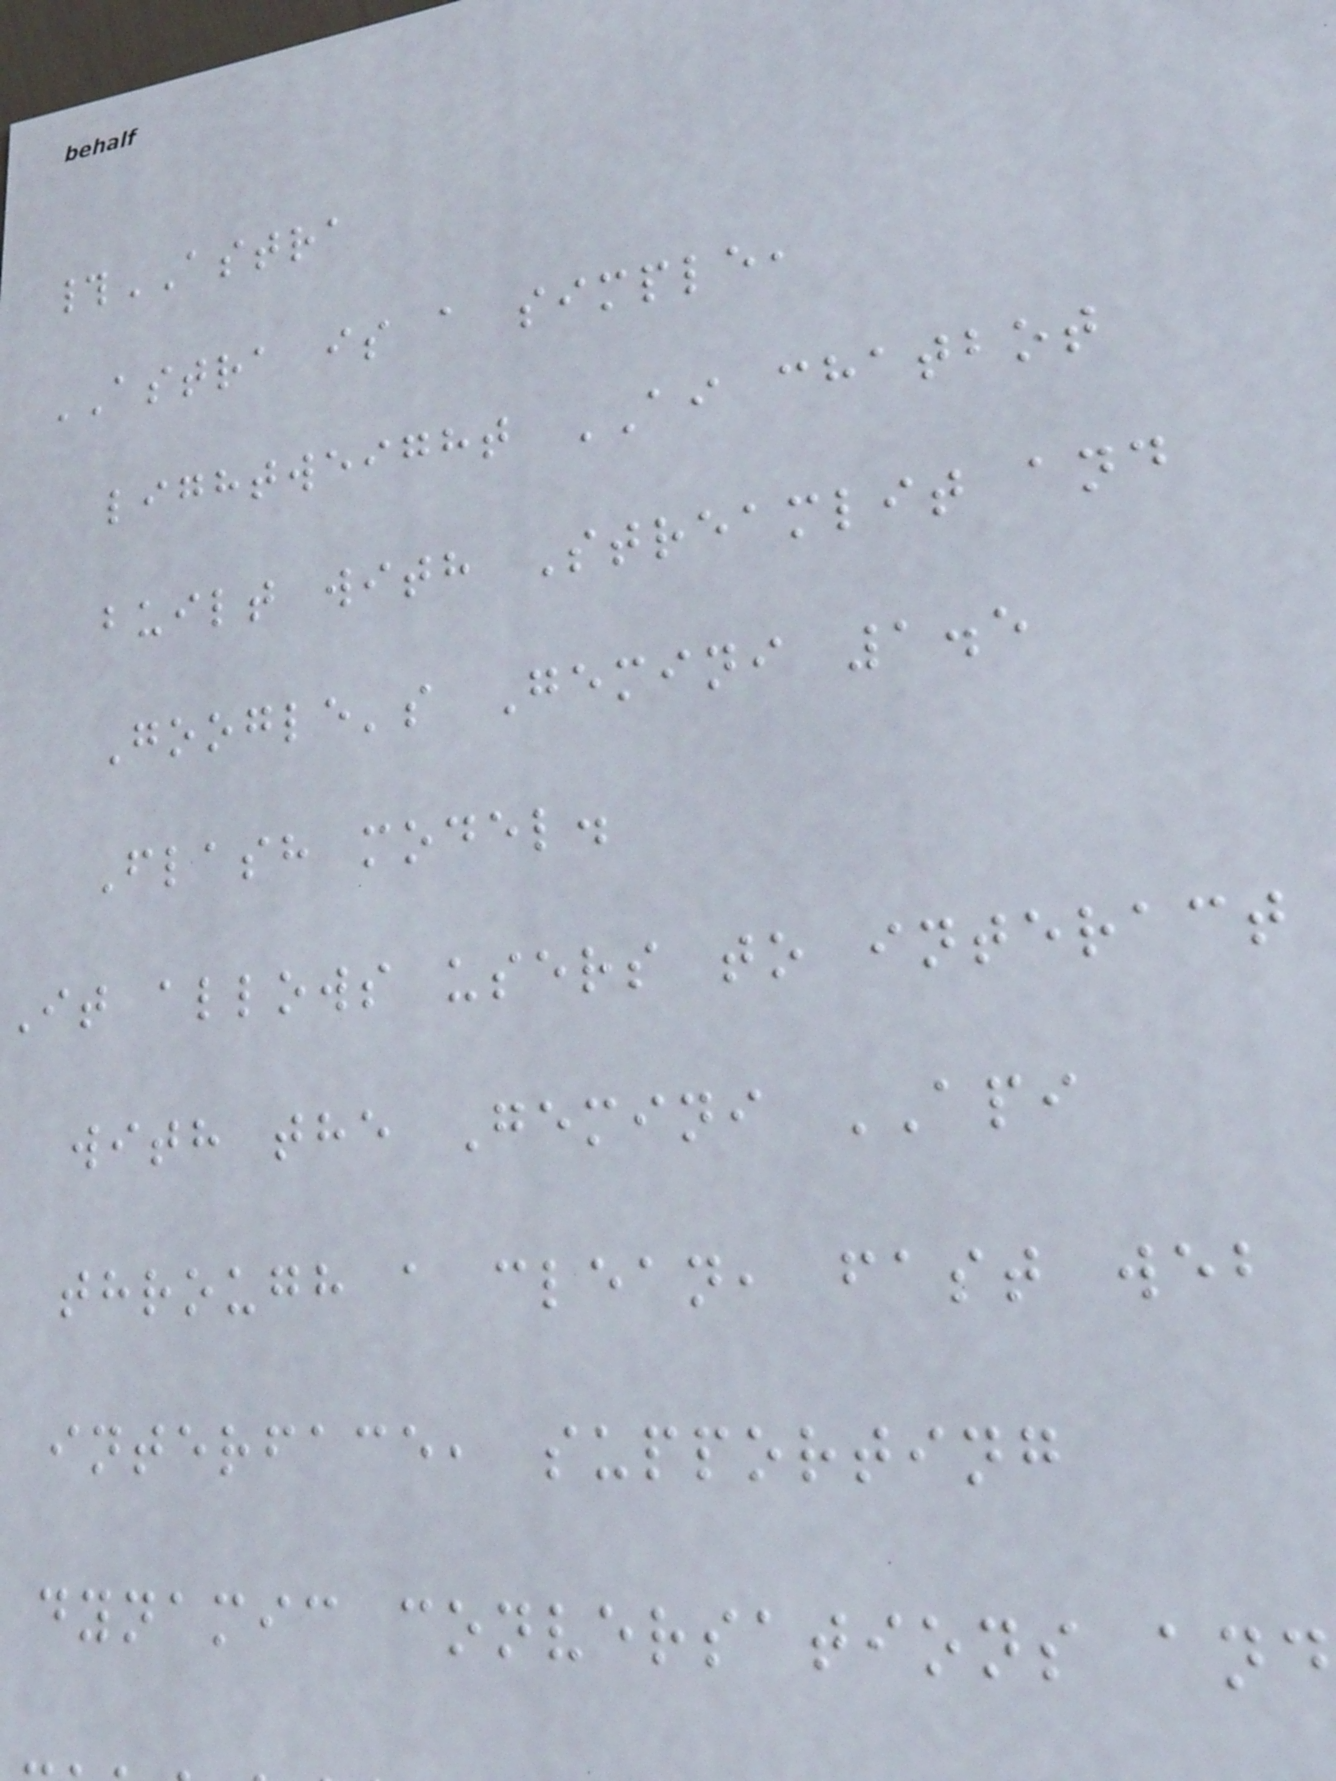#ASTRA
ASTRA is a simple,
lightweight AI chatbot
built with Streamlit and
Google's Gemini 1.5
Flash model.
It allows users to interact
with the Gemini API
through a clean, fast web
interface, supporting
dynamic conversations and
